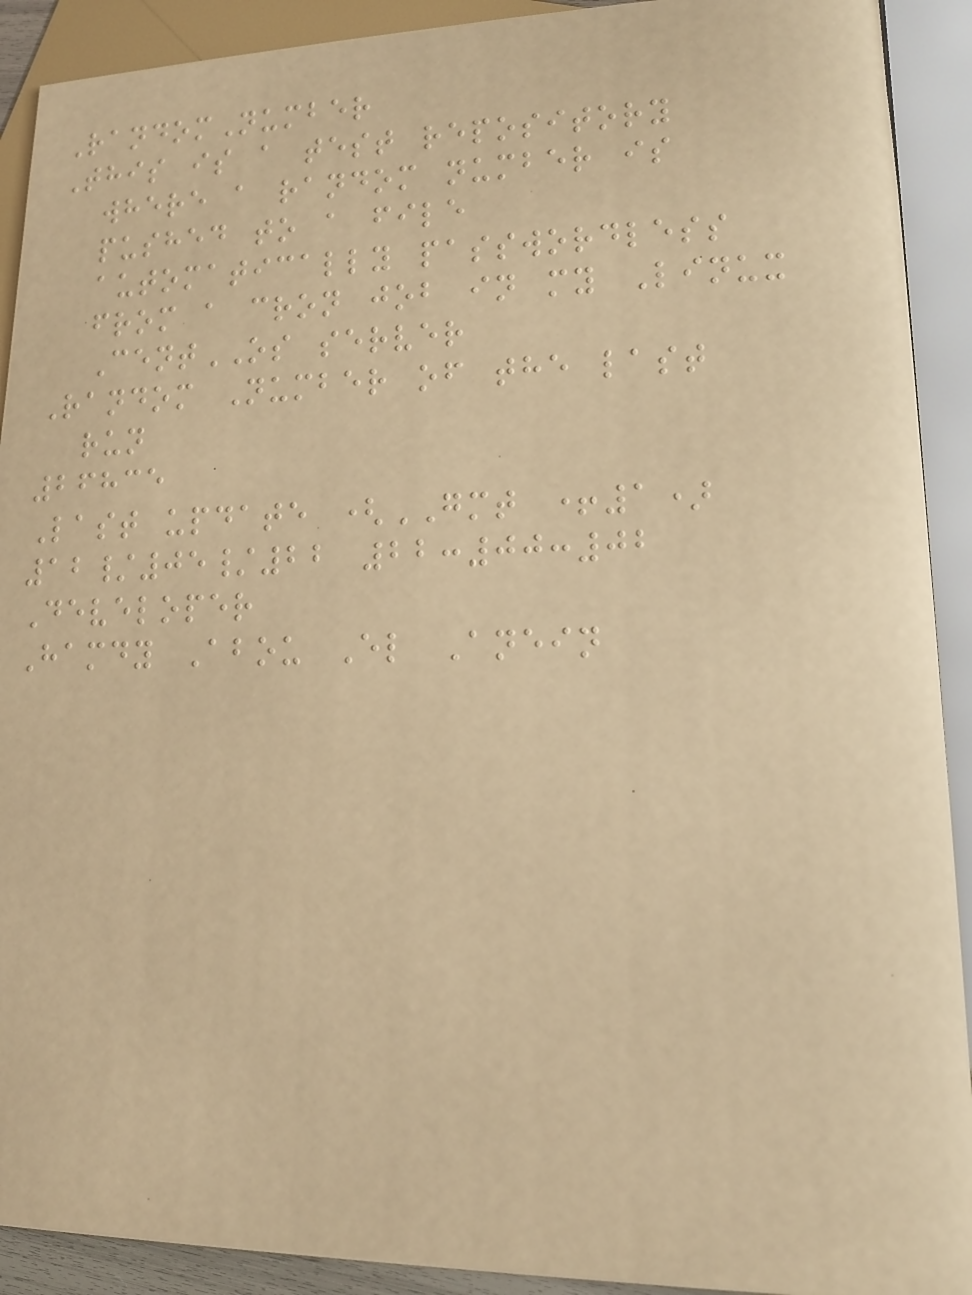RandomNumber
This is a test repository
where a random number is
pushed to a file
automatically passwordless
from a cron job in my Linux
CentOS server
Random Number of the last
run
26835
Last update (GMT +1)
12/05/22 22:00:02
Developer
Hamdy Abou El Anein
